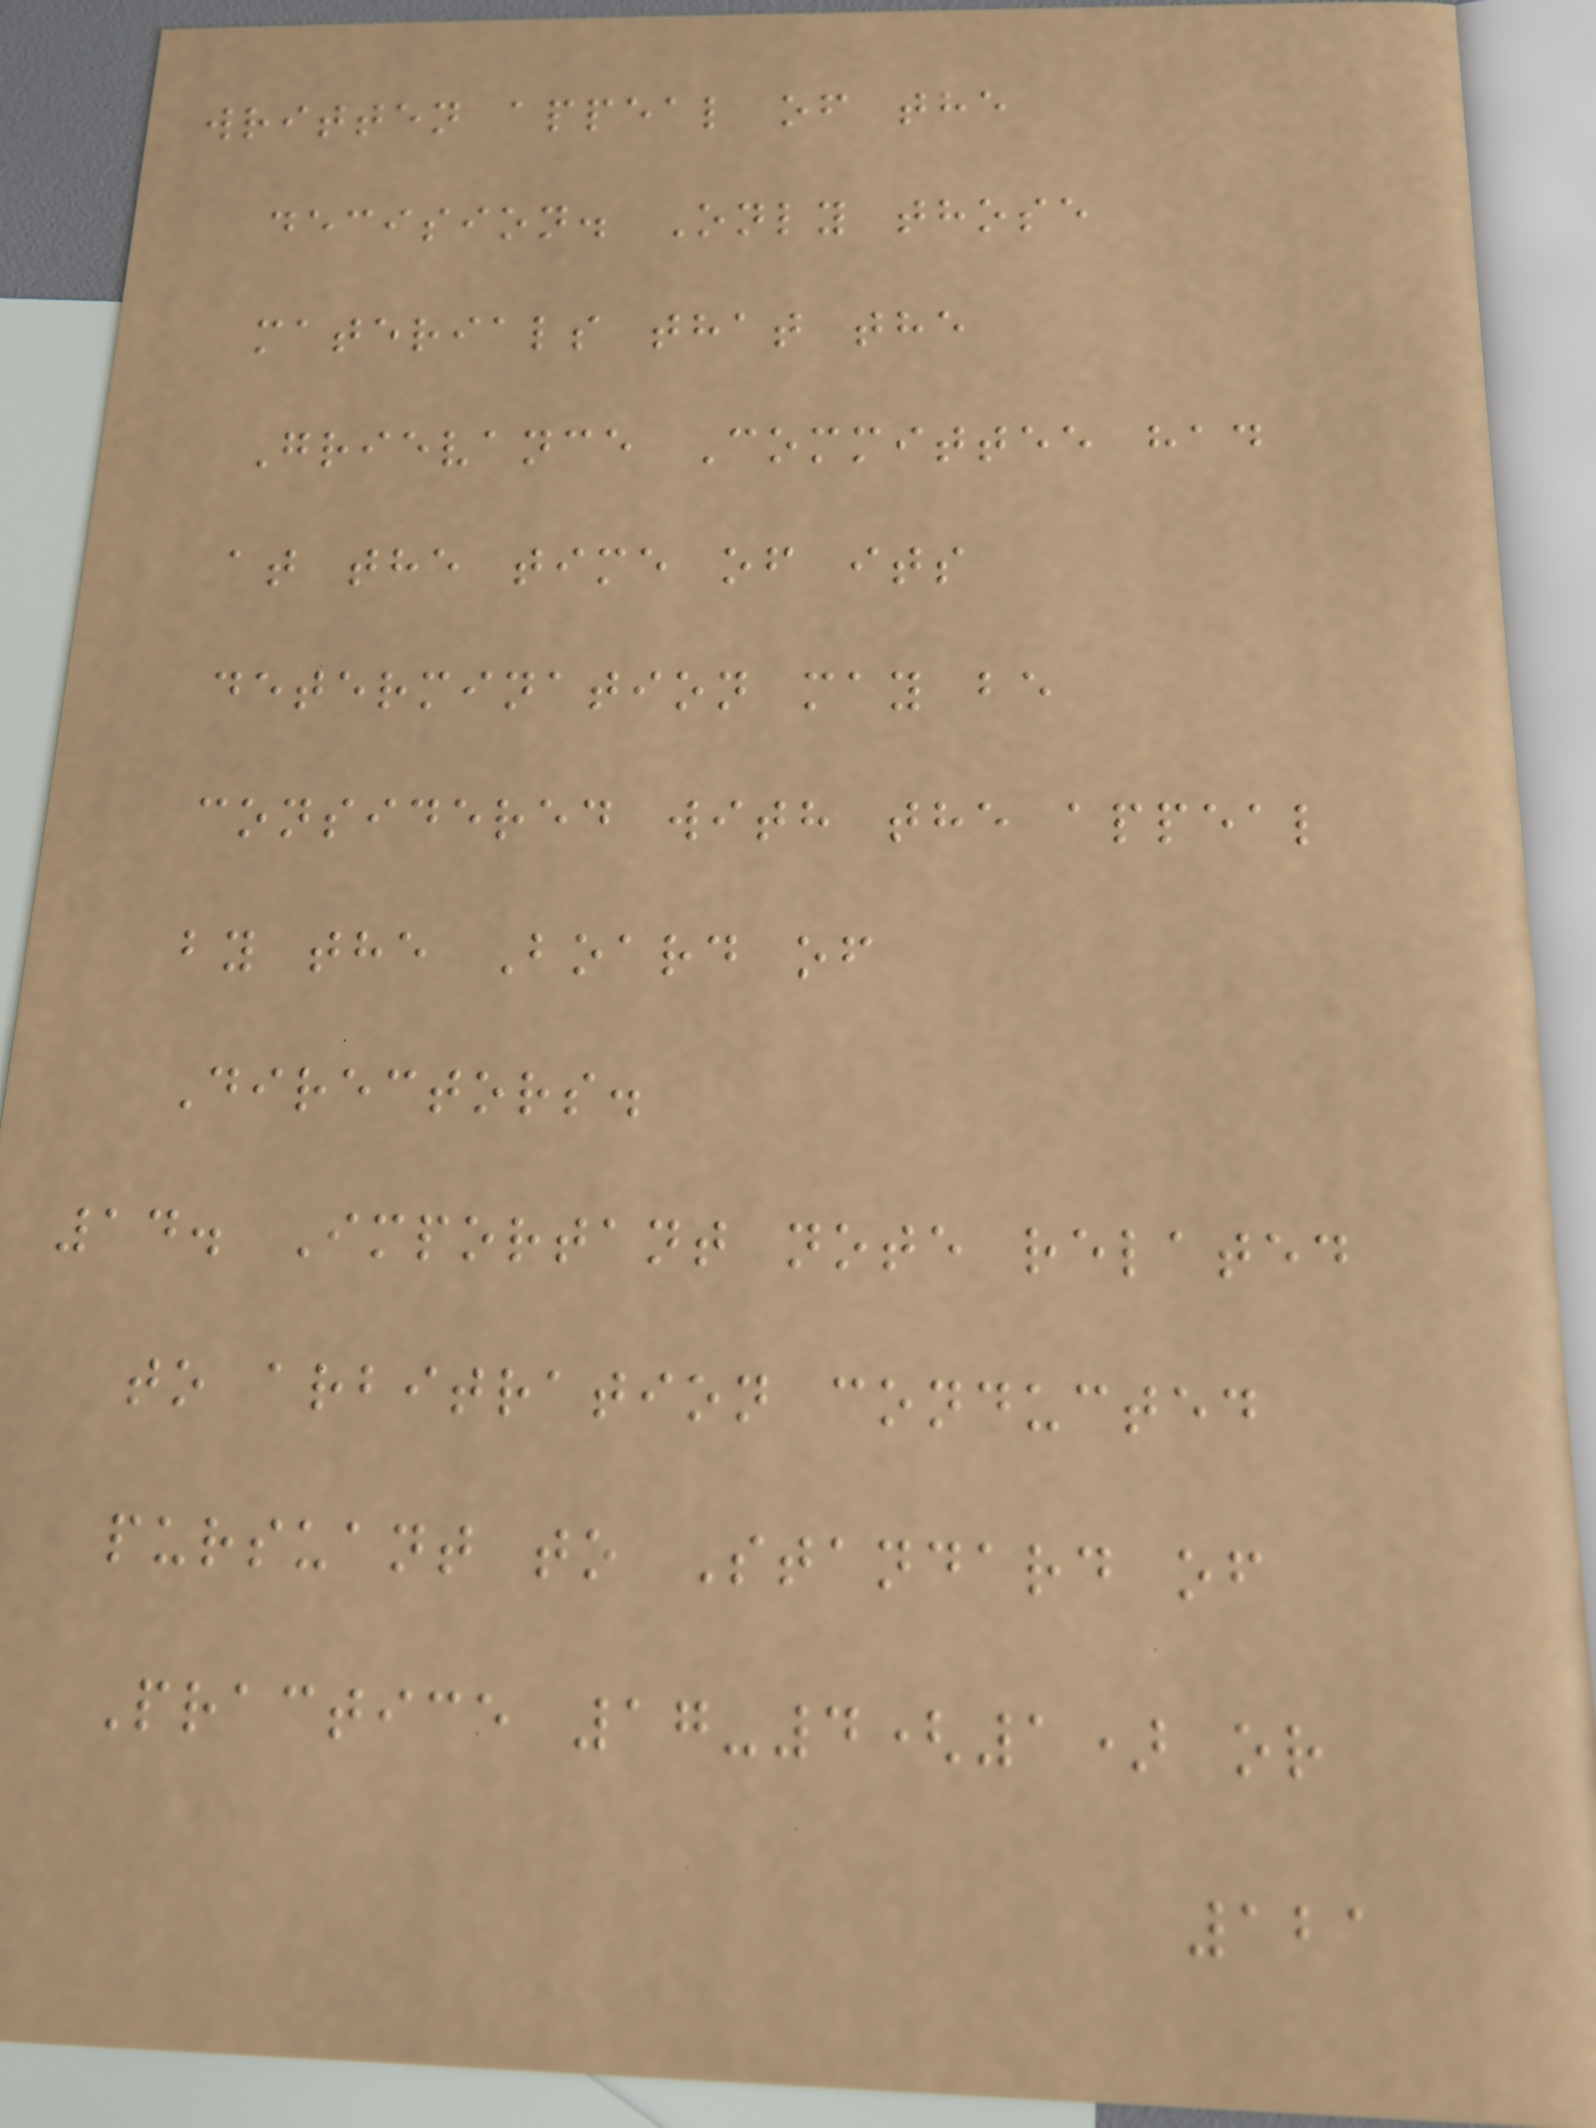written appeal of the
decision. Only those
materials that the
Grievance Committee had
at the time of its
determination may be
considered with the appeal
by the Board of
Directors.
14. Important note related
to arbitration conducted
pursuant to Standard of
Practice 17-4(1) or
121
